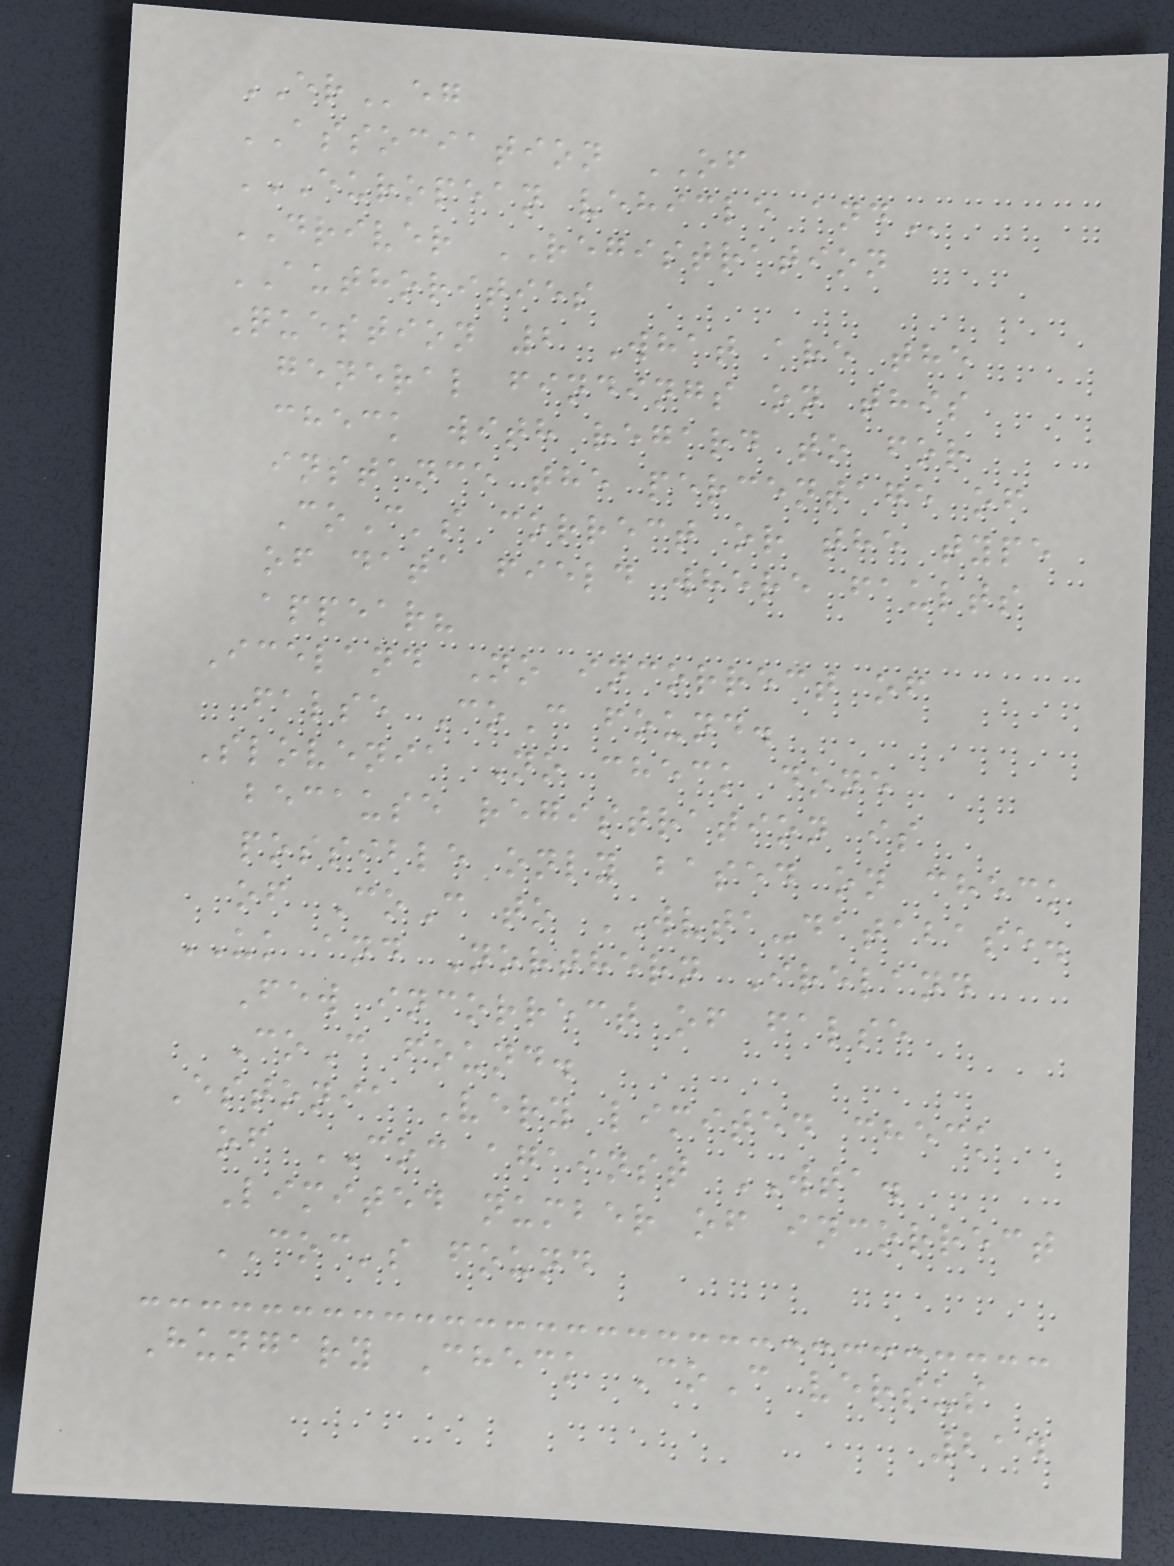EReg
ASSOCIATION OF
EUROPEAN VEHICLE AND
DRIVER REGISTRATION
AUTHORITIES
Question 2 What are the
general findings on this
check with regard to for
instance the percentage of
CoC's correct or the type
of data field where faults
appear?
Iceland No incorrect of
false CoC found.
Slovenia No check done
because registration is
possible only based on check
of CoC to WVTA-database.
UK and Northern Ireland
Few incorrect of false
CoC found.
Estonia Very limited check
of COC against WTA.
Limited number of incorrect
COC's found
Hungary Check CoC versus
214
